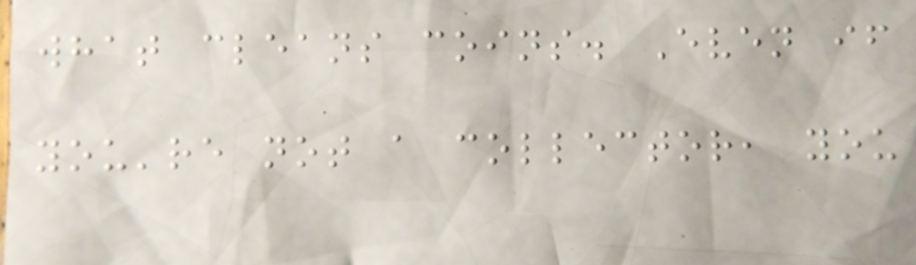what cleans coins. Even if
you're not a collector, you
